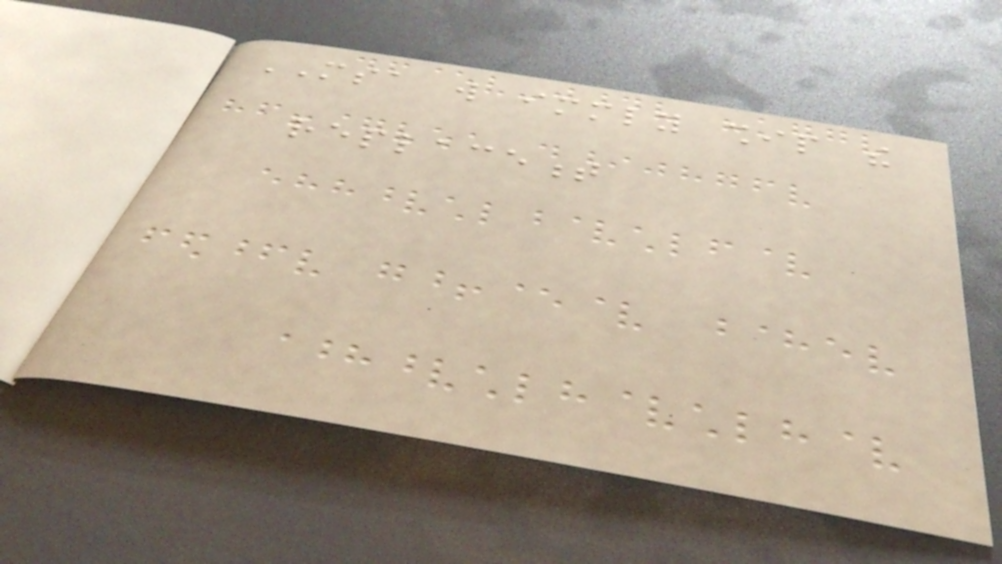MSA will immediately ship the
replacement
